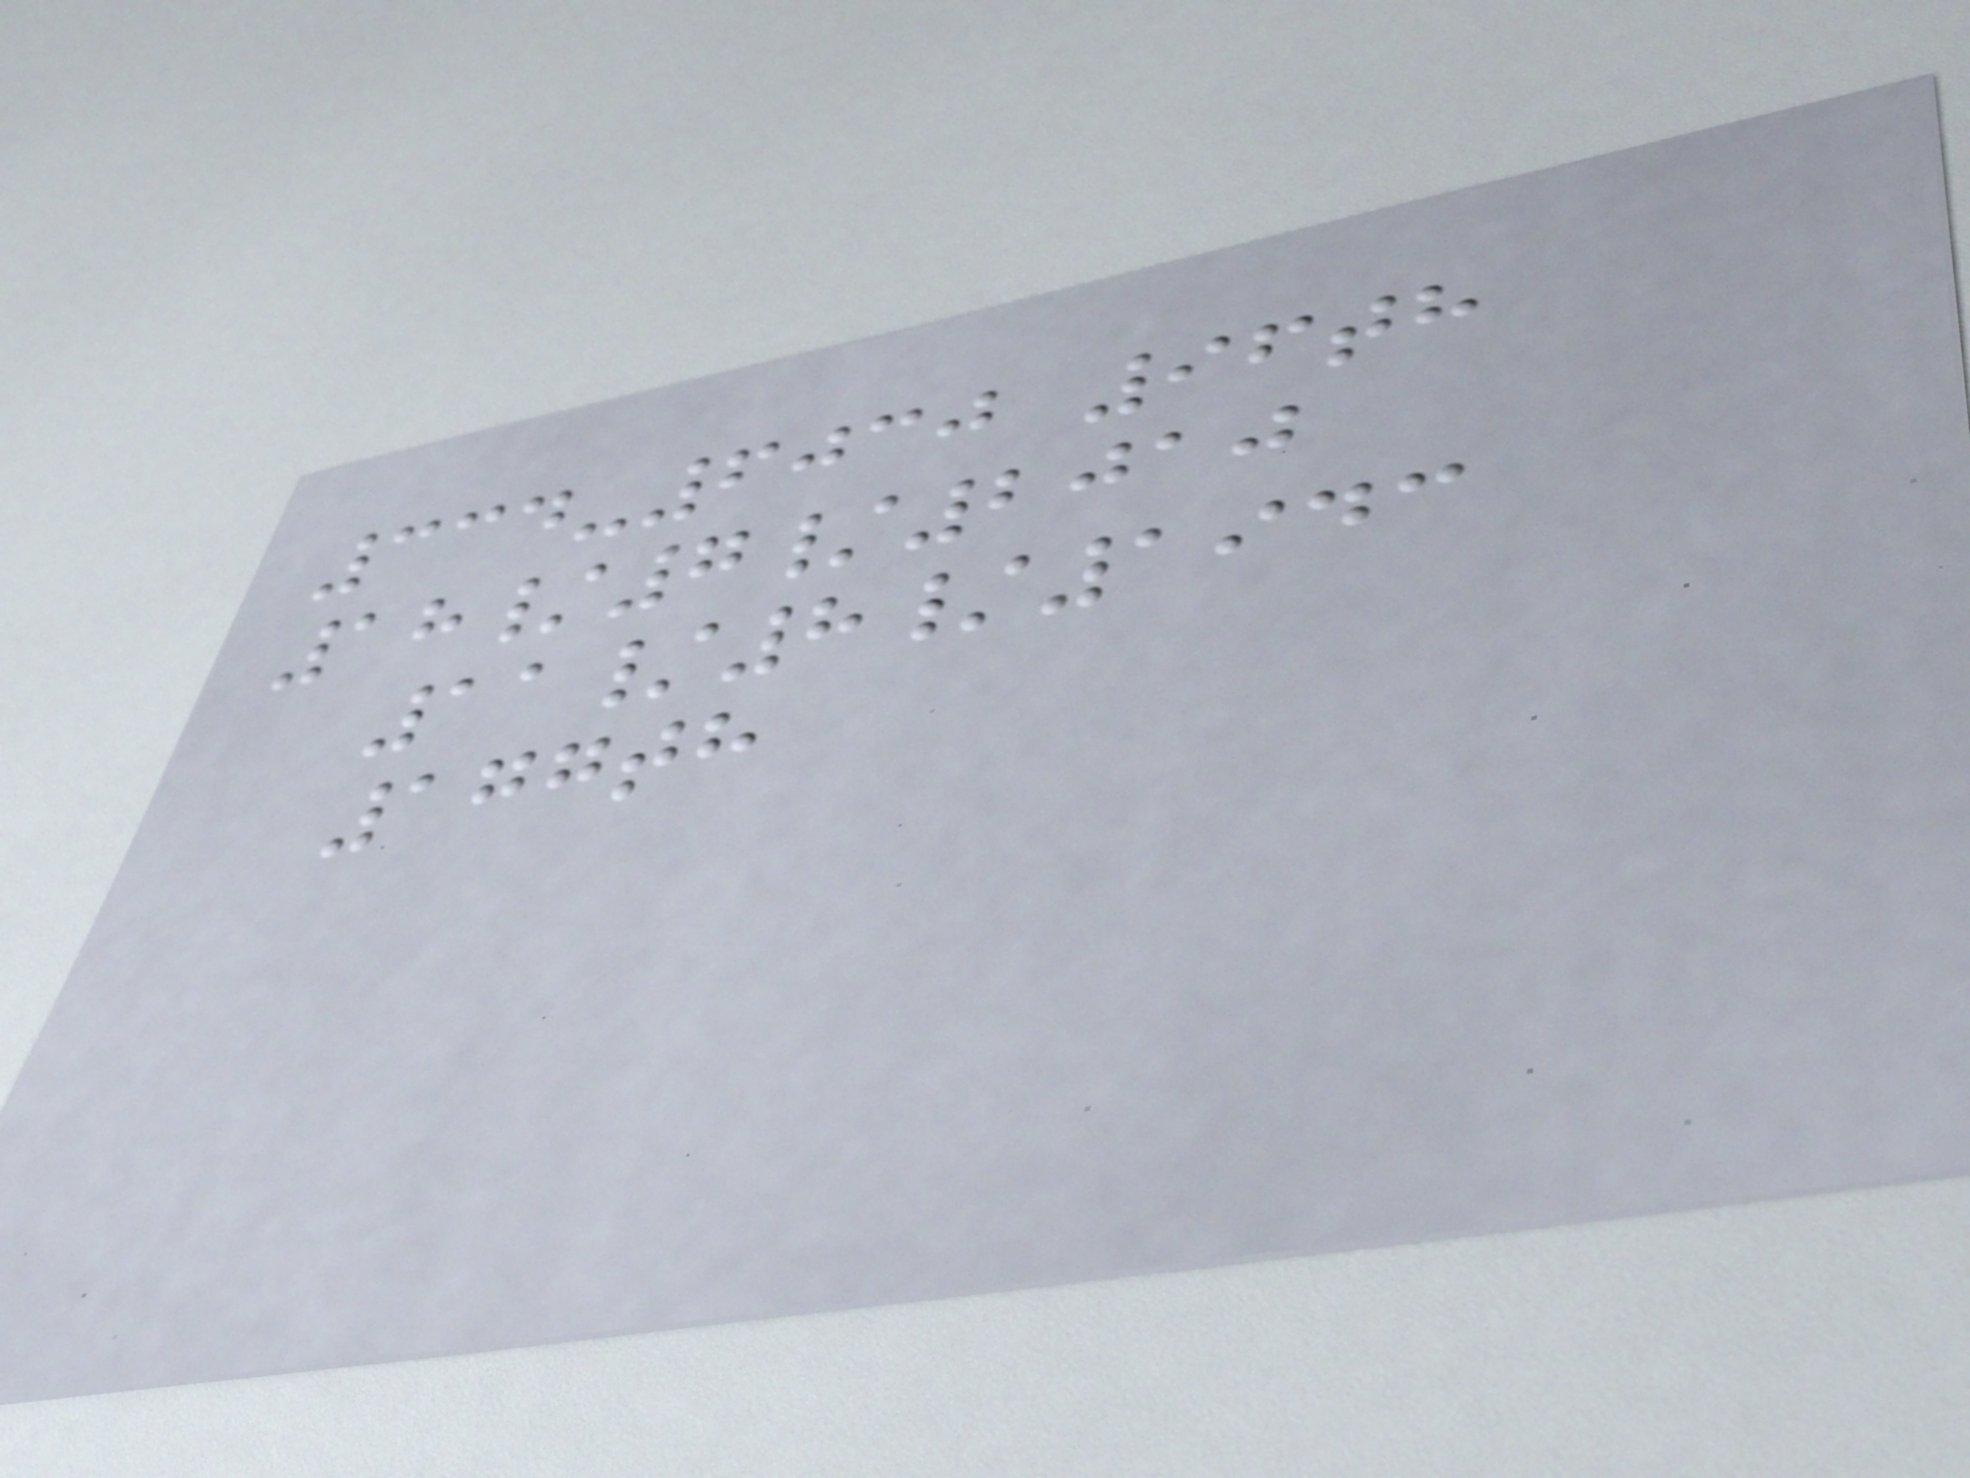334-6030 96th
18/7/2010
11/8/1943
177th
